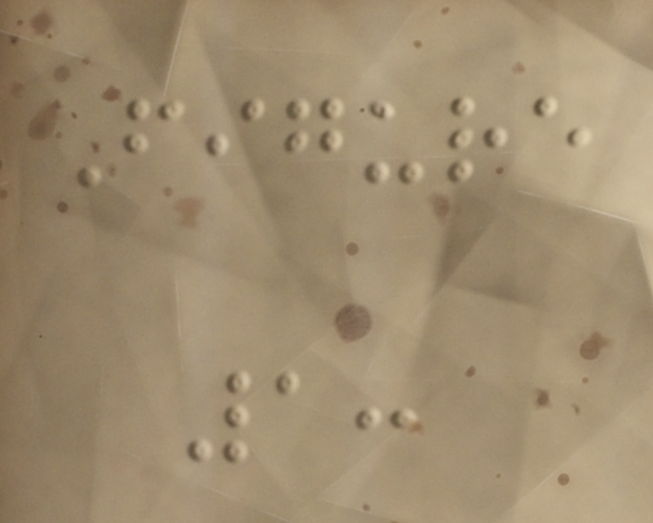Figure
1:
